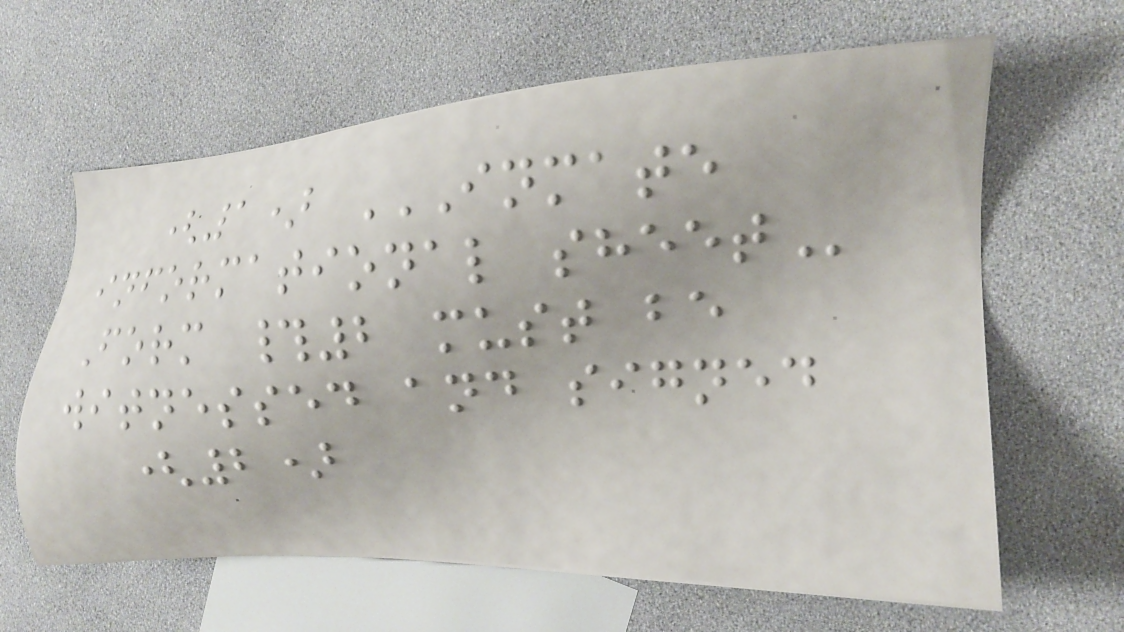(1) INMATE
INFORMATIONAL SHEET
Form #2 must be
witnessed and signed
(2)
